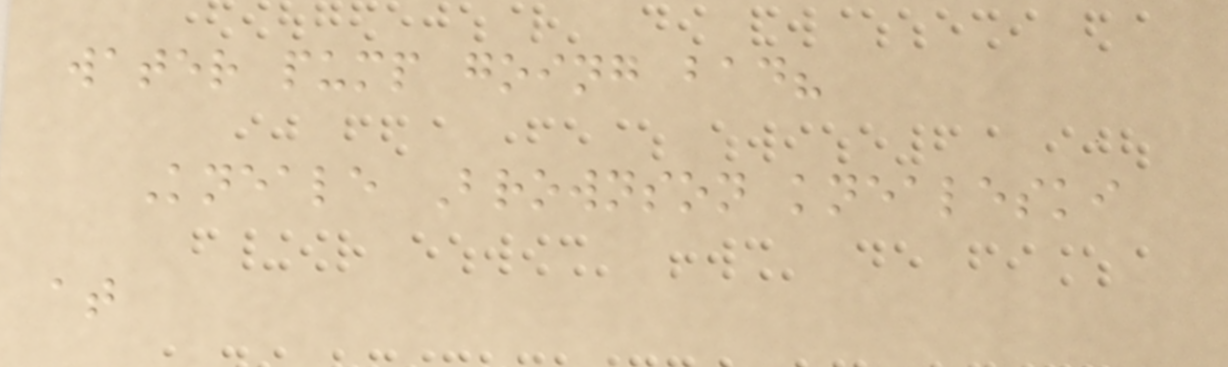water pump going bad?
Kneale Brownson knealeski
at
